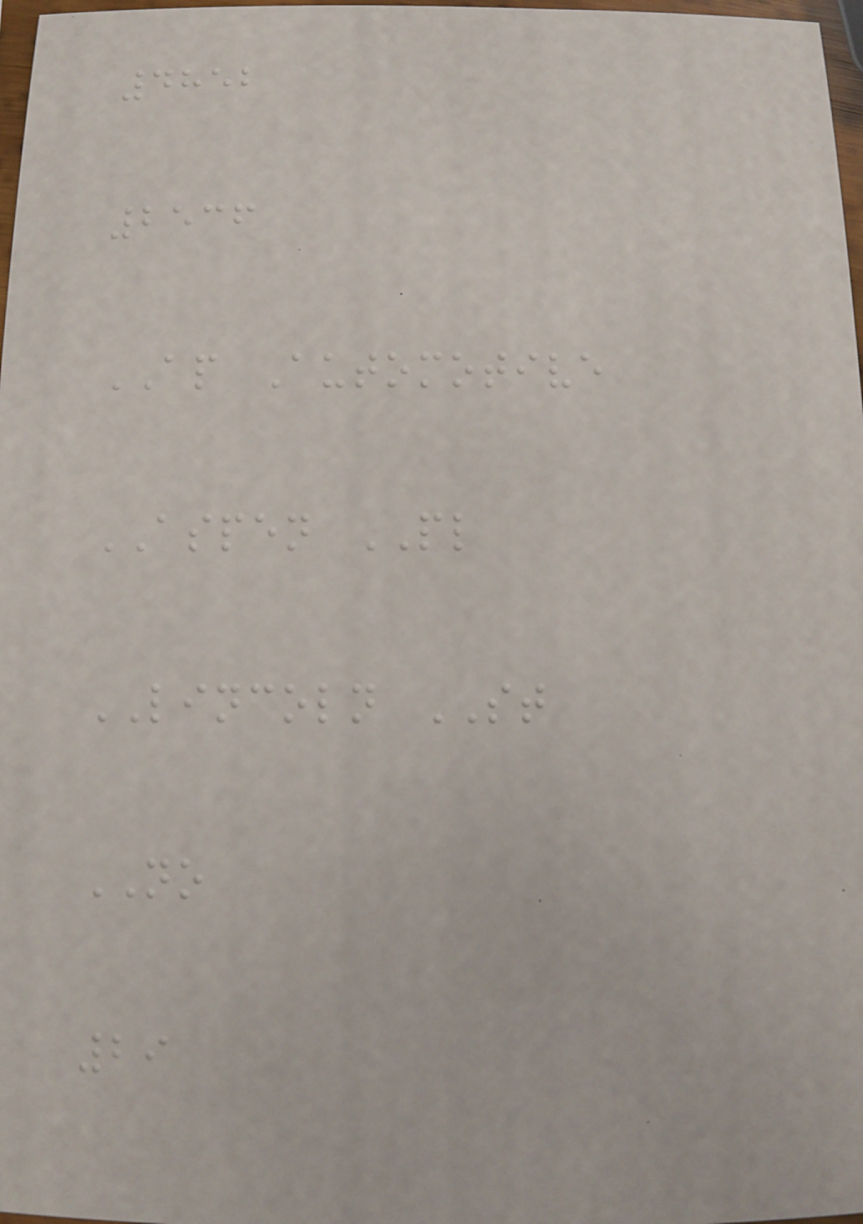4852
2536
AP Automotive
ASPEN PL
LINCOLN ST
NO
29
